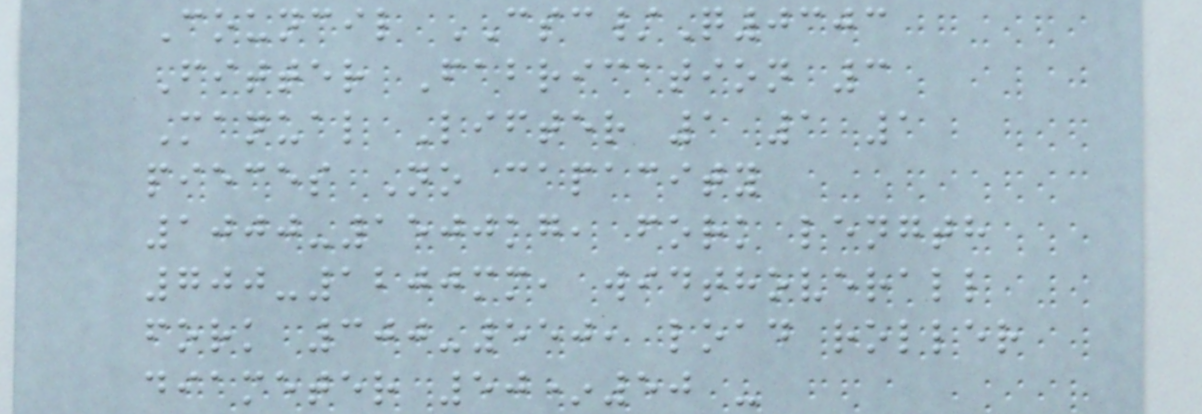Council CSC/Q0303
Fitter Fabrication 3
Manual Lifter 1 1 1
pieces No capacity
1000-1500kg, fork length
700-1200mm, widthoverall
fork 300-550, load roller
diameter 50*50 -
